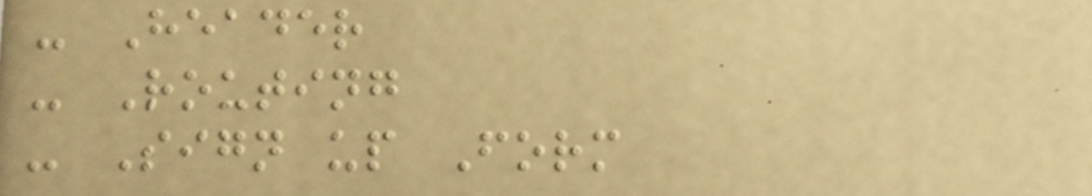- Header
- Routing
- Sign up Form
